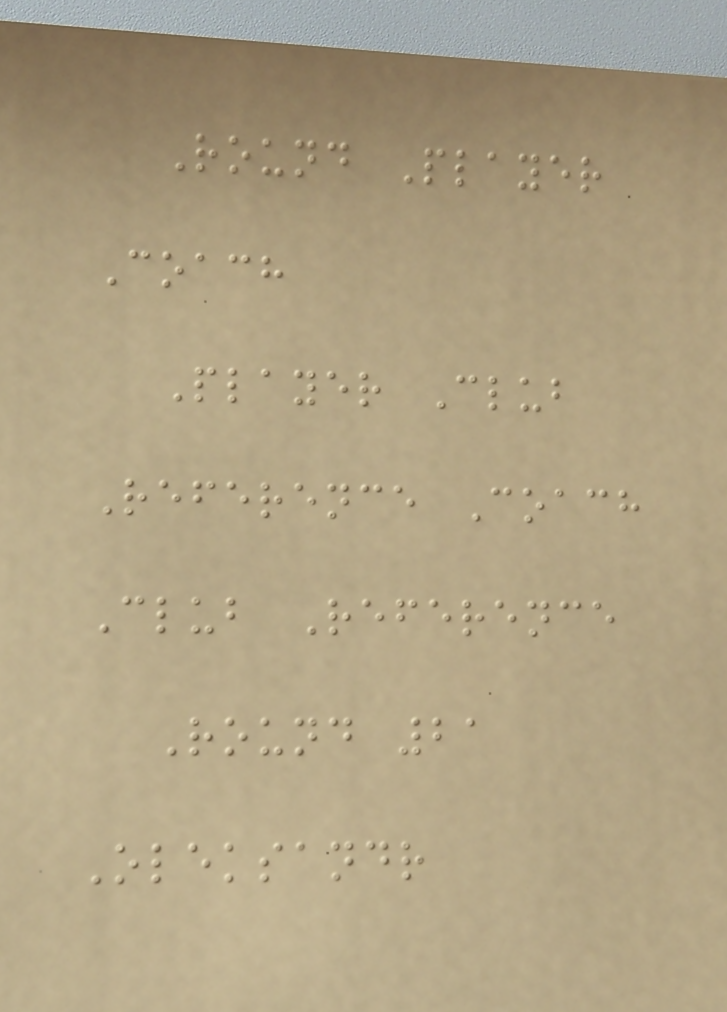Round Player
Coach
Player Club
Reference Coach
Club Reference
Round 21
Oleksandr
